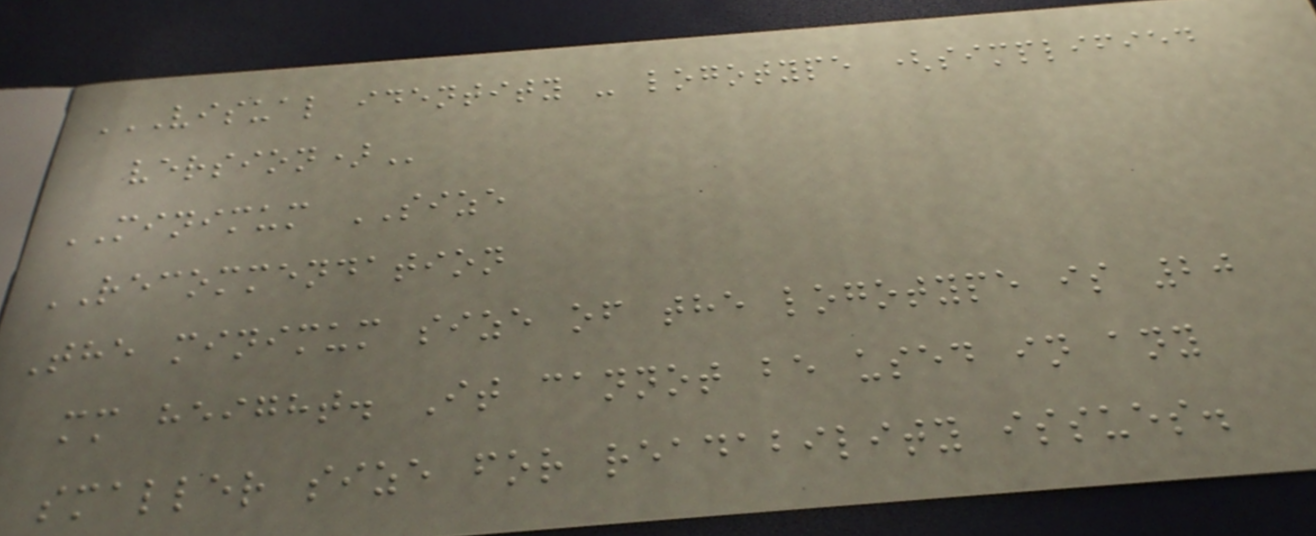VISUAL IDENTITY - LOGOTYPE (SIMPLIFIED
VERSION)
MINIMUM SIZE
RECOMMENDATION
The minimum size of the logotype is 20
mm height. It cannot be used in any
smaller size for readability issues.
